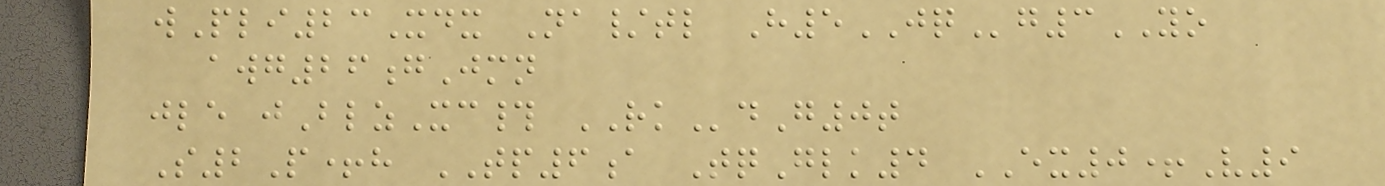wPli23Xdx Na/tl H5JQg3YO
awg26gJmn
jle jBlzXc# RKdG0t
S2P+h TP6a TqGlk4 EX0+V9
